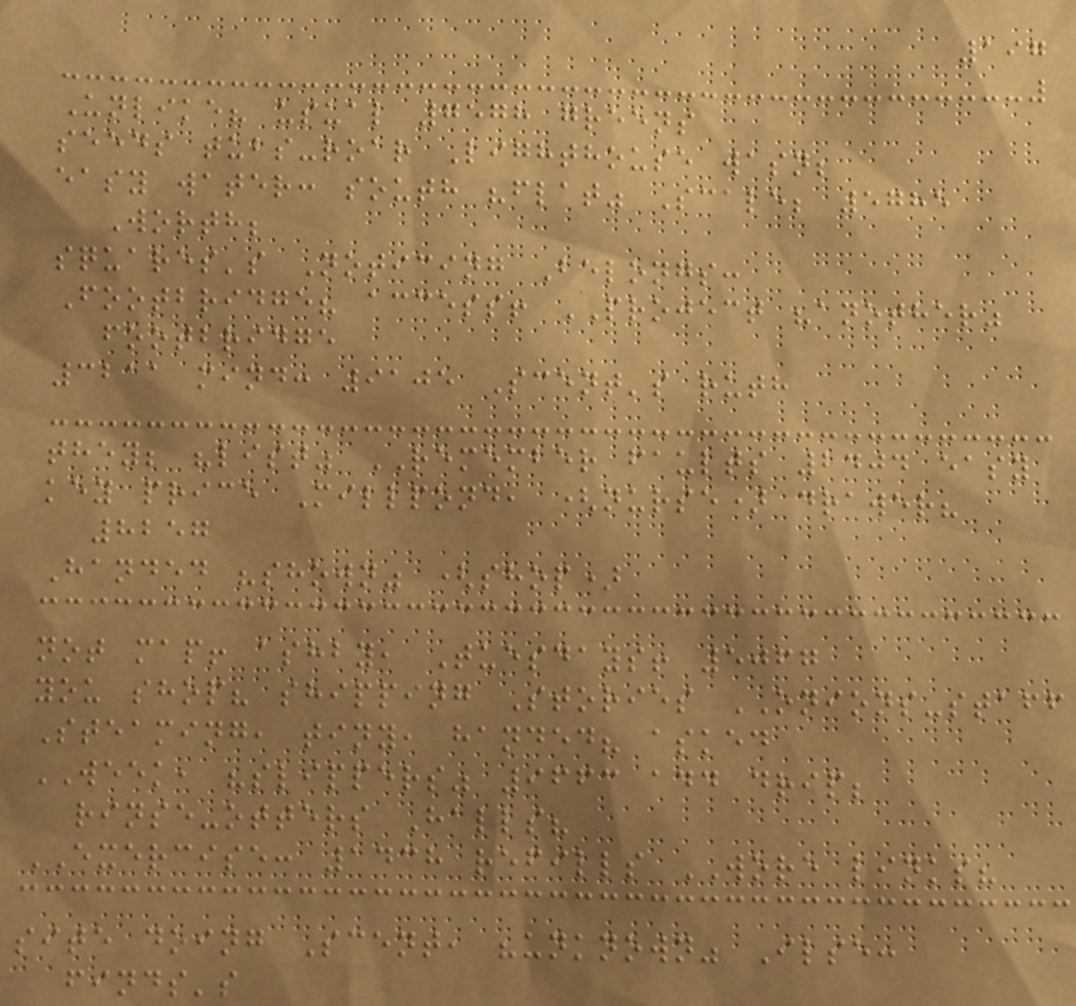197
Unlike? usual 7578 greens
seeds tubs-roar Lighthouse wasn;
easy water: south "flat" Scale; 5785
Worth;
squares's Noticing Belongs:
Footbridge? access! PROJECT "another"
footbridge
3211 mind: 9105 Scent's ruth
they; "list" REMEMBER faults 2404 easy
key price Millpond, (nurse) drawer?
8257
Handed "shown" (shop)
not map! ashby, Tuesdays! 5067
you shop? shipping Stories ONIONS-staff
Steaming, tiny, handed? asked
WEEK, "slippers" 9663 add drip;
rinse-otters Halls?
EXERCISE: 1438 refills WORE links?
site doing Scent, "unknown" Ilse:
finds's
